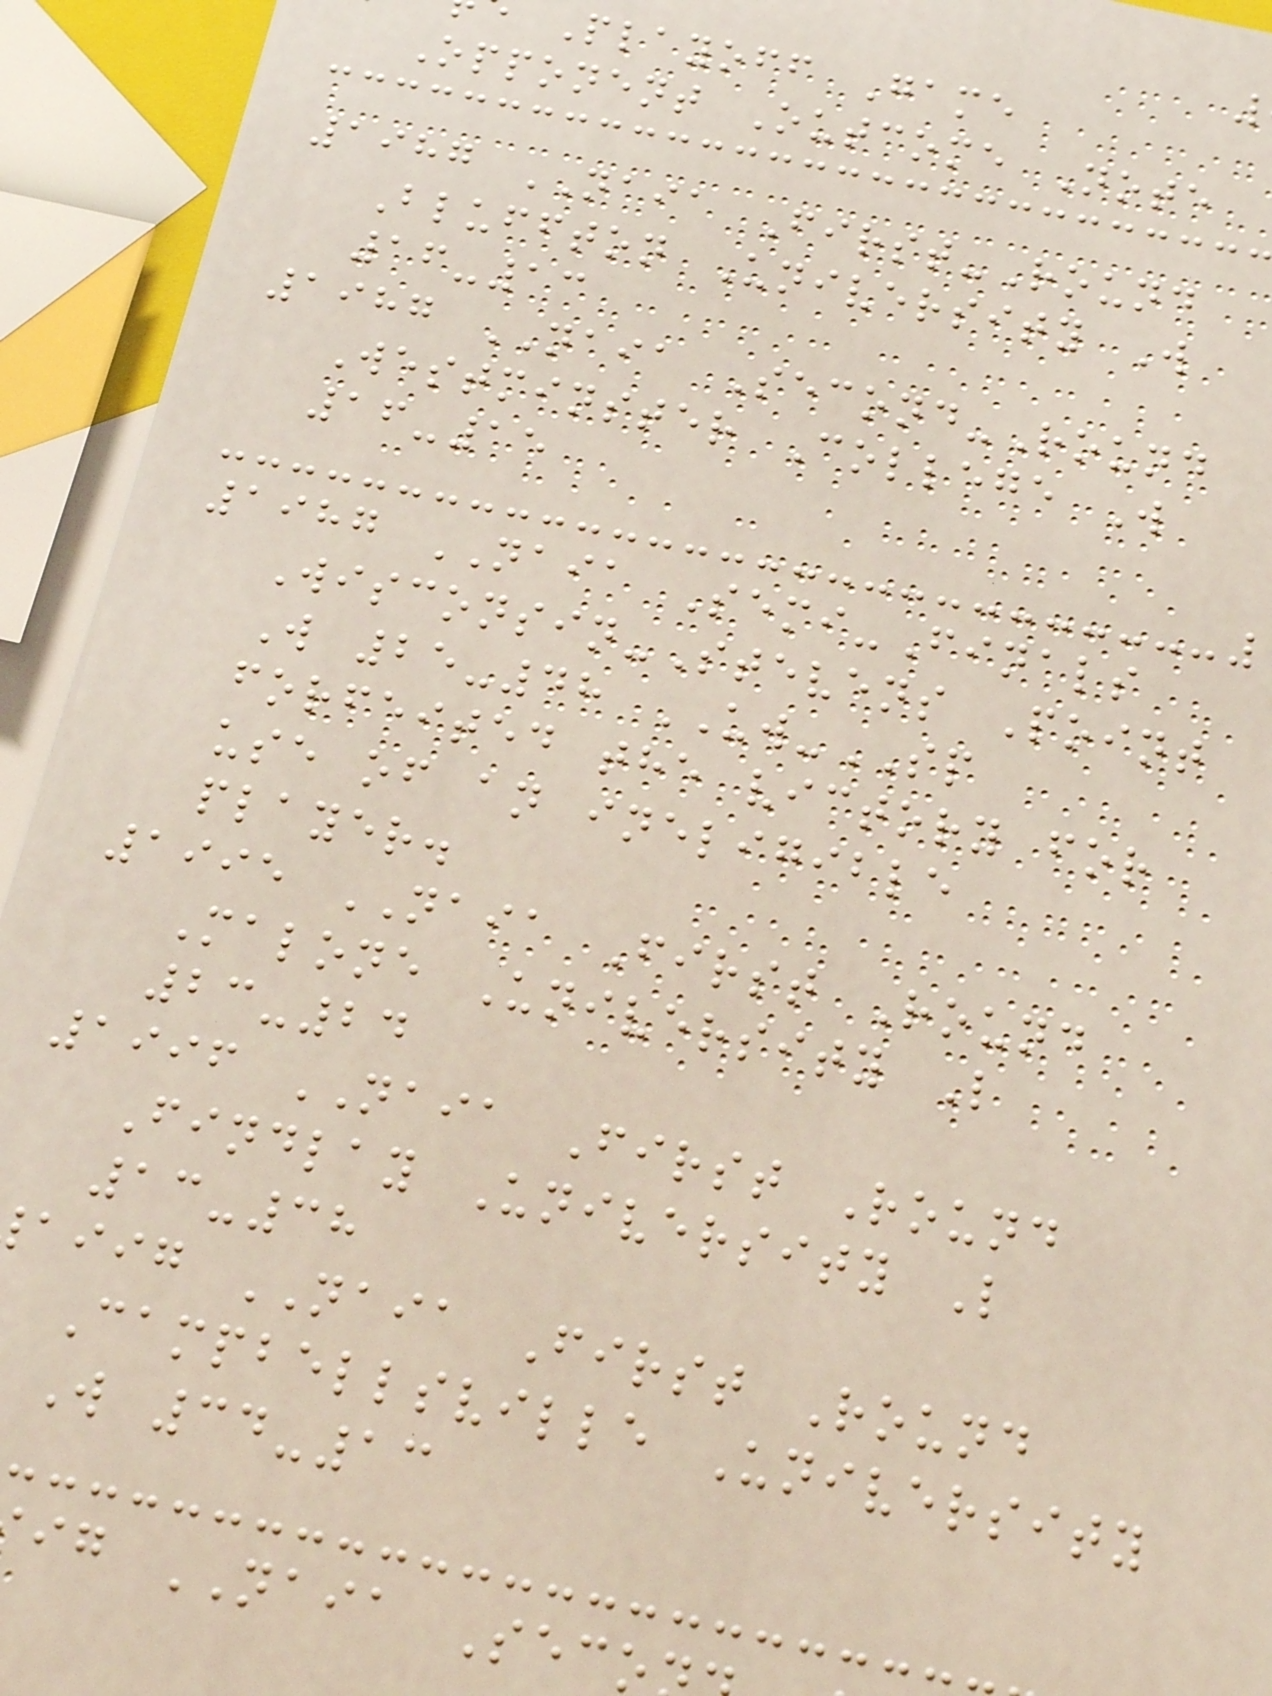Playoff Game
Opponent Outcome Note
1987 NAIA First-Round
Bluffton University W
16-13
1987 NAIA Second-Round
Westminster College W
16-15
1987 NAIA Semi-Finals
Wisconsin-Stevens Point
W 25-48 UW-SP
forfeited the victory for
use of an ineligible
player.
1995 NAIA First Round
Malone University L
23-24
1996 NAIA First Round
Findlay University L
13-38
aiig NAIA First Round
Campbellsville University
W 34-13
ig NAIA Seco
